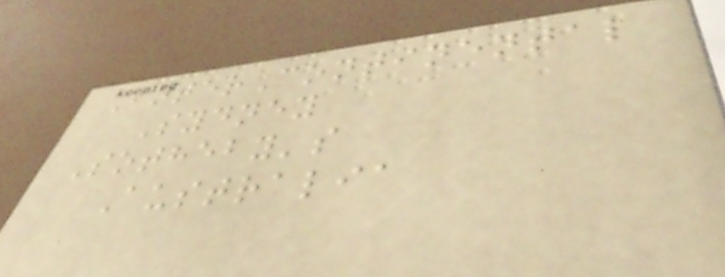InterContinental
Sydney
Sotheby's
Australia
